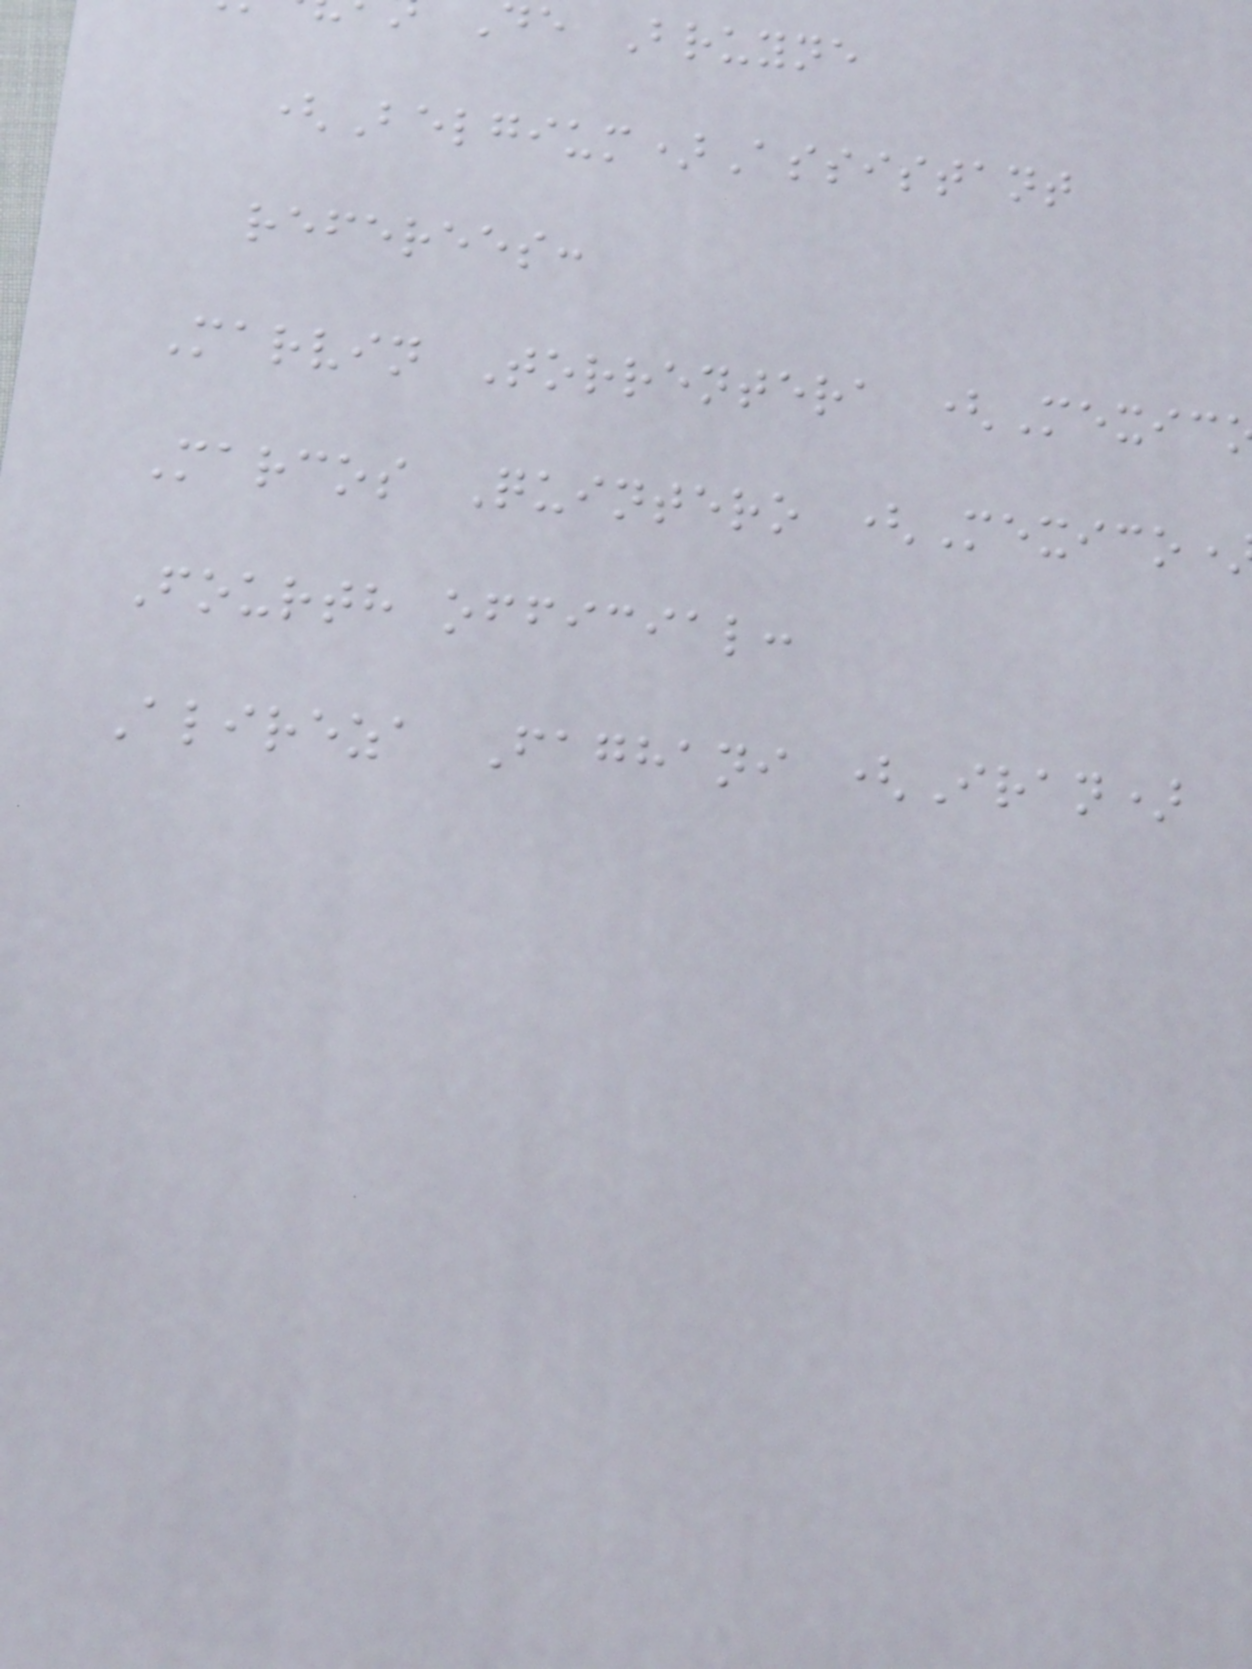de Bruyne
(Belgium)Assistant
referees:
Marvin Torrentera (Mexic
Marcos Quintero (Mexico
Fourth official:
Alireza Faghani (Iran)
